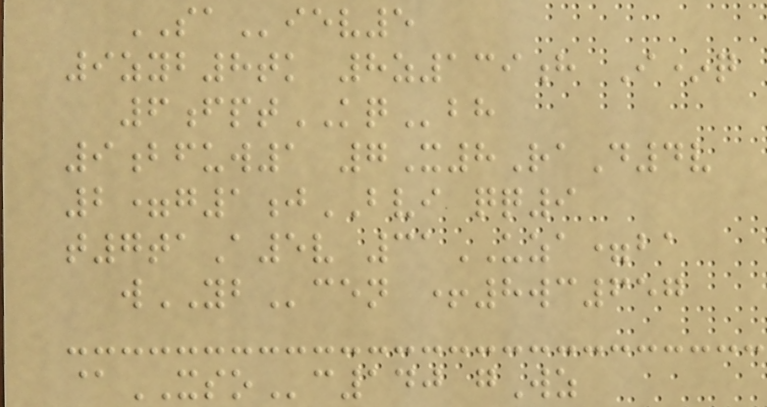SAiev5
9zyb8tk 8z139h I*q
6fptKQbh
9bfuw1 7X8RaD4v
2=g1jBVI qq9
t7taA5v 31UZA=ba
wYBcen +8wc657
@XSOc140 gWz
